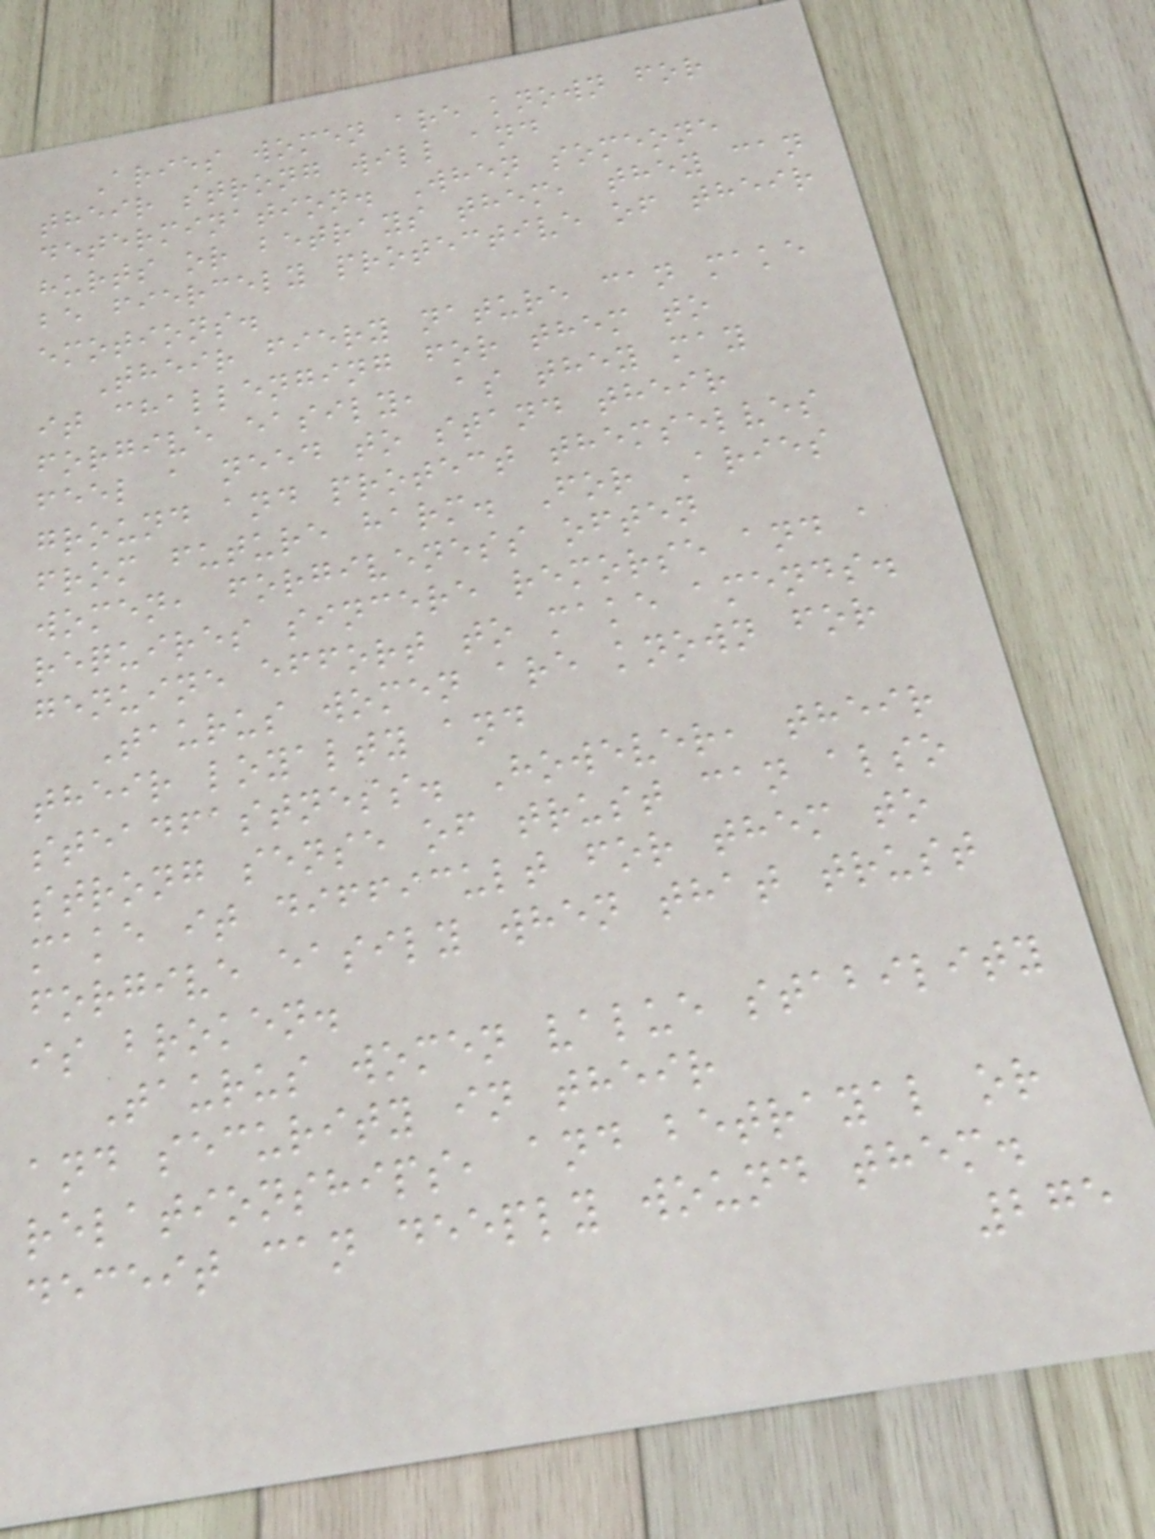Aries women are known for
their strong will and
determination. When someone
hurts or betrays them, they can
be fiercely protective of their
emotions.
Their fiery nature can make
it challenging for them to
forgive easily, as they may
feel a need to stand their
ground and protect themselves
from future harm. For Aries
women, forgiveness often
requires sincere remorse and a
genuine effort to make amends.
Taurus women are known for
their loyalty and
steadfastness. However, their
strong sense of trust can also
make it difficult for them to
forgive easily when that trust
is broken.
Taurus women value stability
and security in their
relationships, and betrayal or
deceit can deeply wound them.
275
